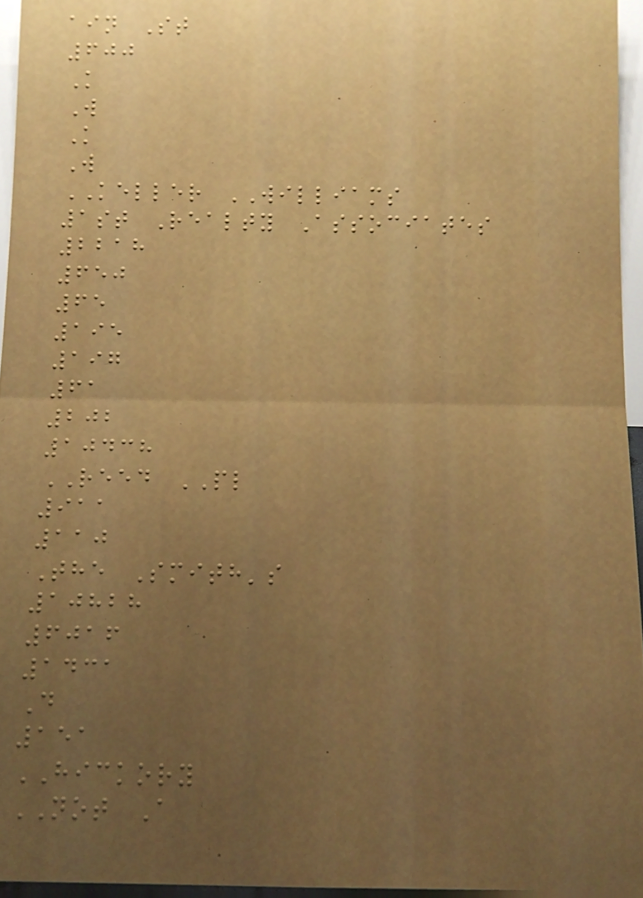ain St
600
K
W
K
W
KELLER WILLIAMS
1st Realty Associates
2218
650
65
195
197
61
202
10438
REED PL
911
110
The Smith's
10828
6016
1431
D
151
HICKORY
NOT A
